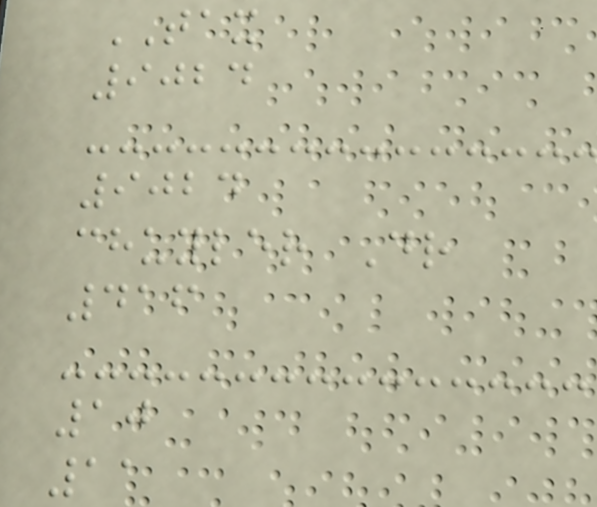TAX
9024
9024
chuyler Dr
416
10
11
